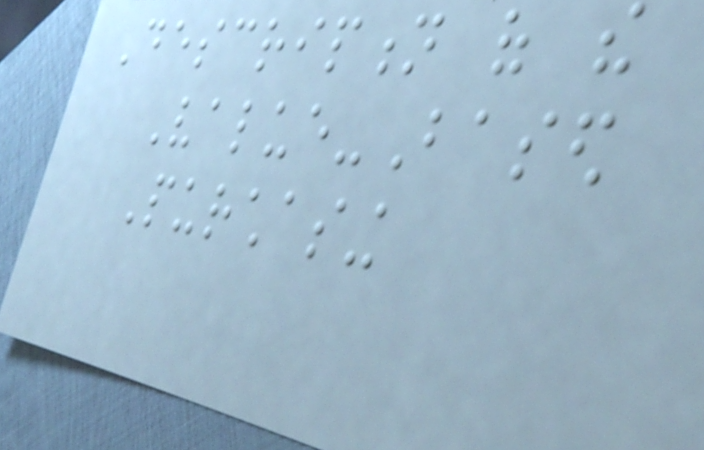Description of the
Value-Based
Purchasing
